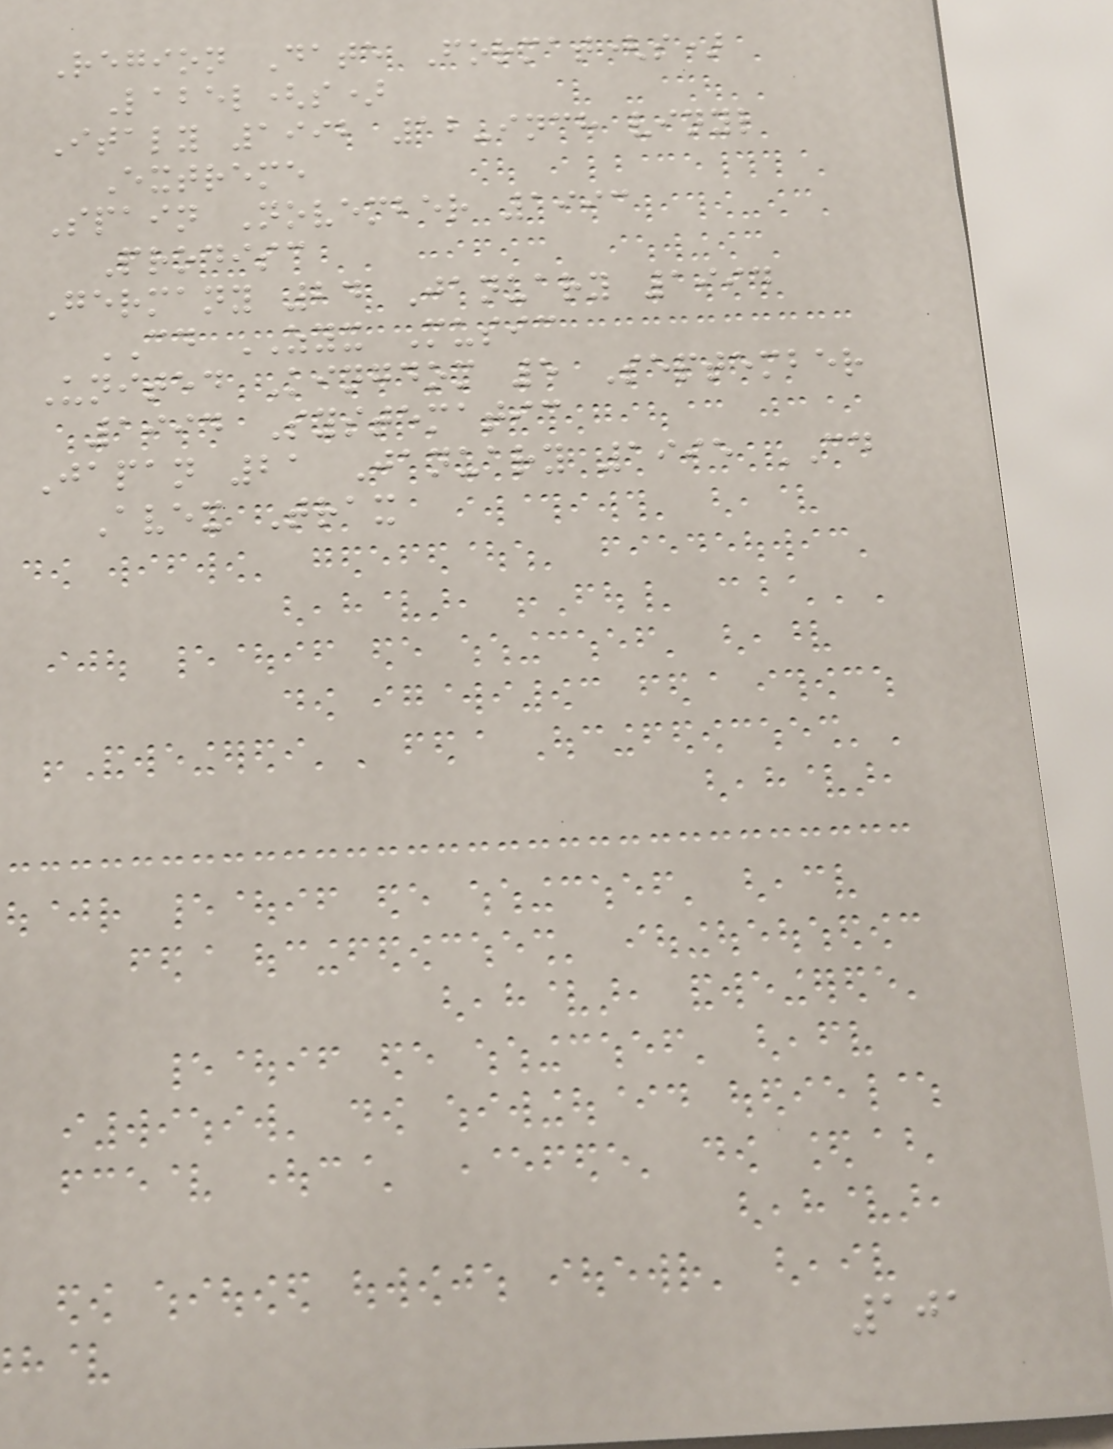Region Date Format(s)
Label(s)
Italy 1992 12-inch vinyl
Extreme
Spain November 1993
Prodisc
Germany 24 January 1994
CD ZYX Music
United Kingdom 5 September
1994 Systematic
Japan 21 January 1995 CD
Avex Trax
101
